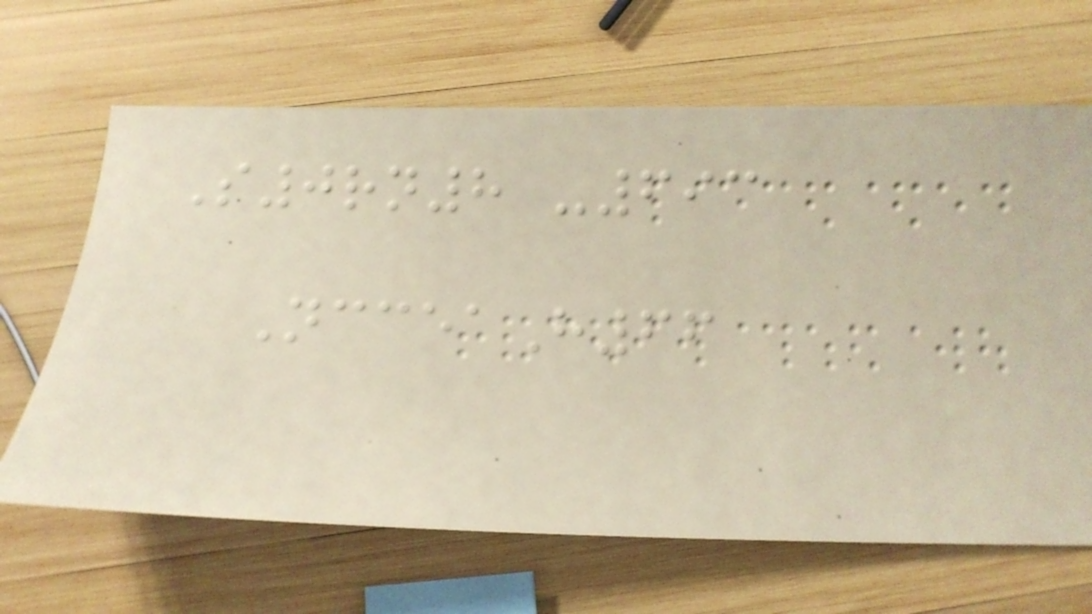S0rn8 -693
NcceaH66
